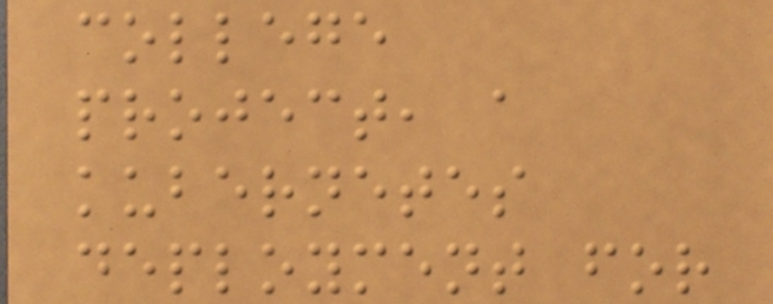college
project, a
kubernetes
deployment for
